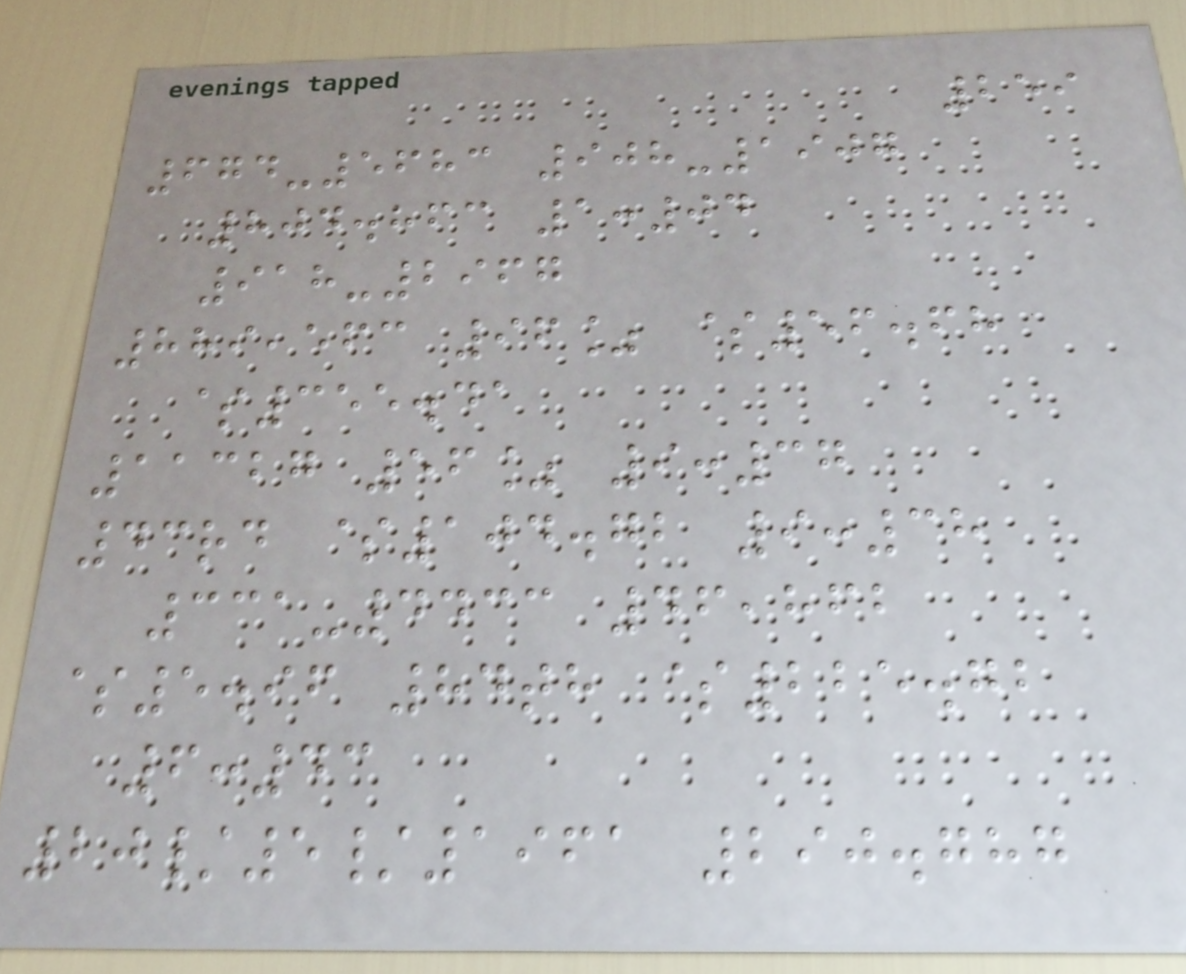259
674-5683 908-1907
804.863 1:04
918-2967
889,563 96% $56.68
$355.41
11327 56% 9:37
43rd $104.72 9:38
331-4433 46,862
$5.96 84th $225.72
6:43
20/5/1961 290.787
